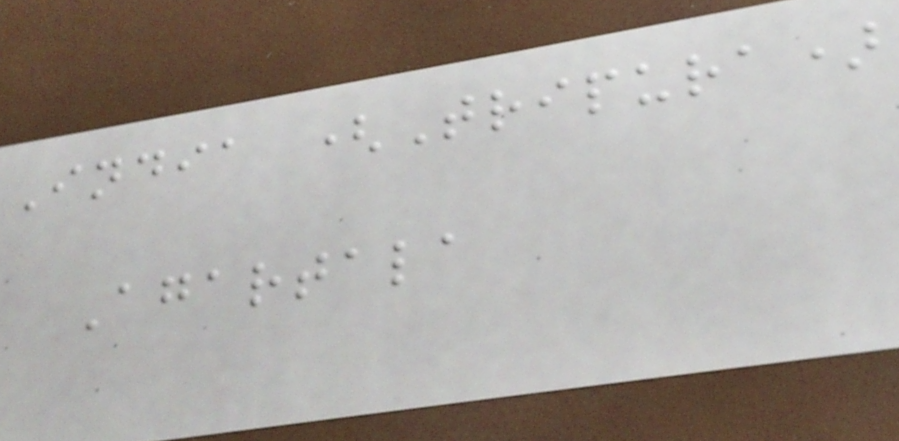India (Tripura)
Agartala
